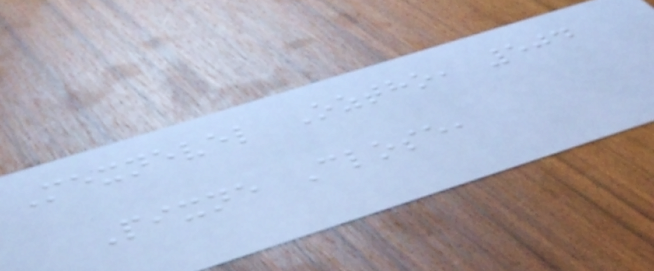Mexnevel Oztho, 504
Pixne Close,
